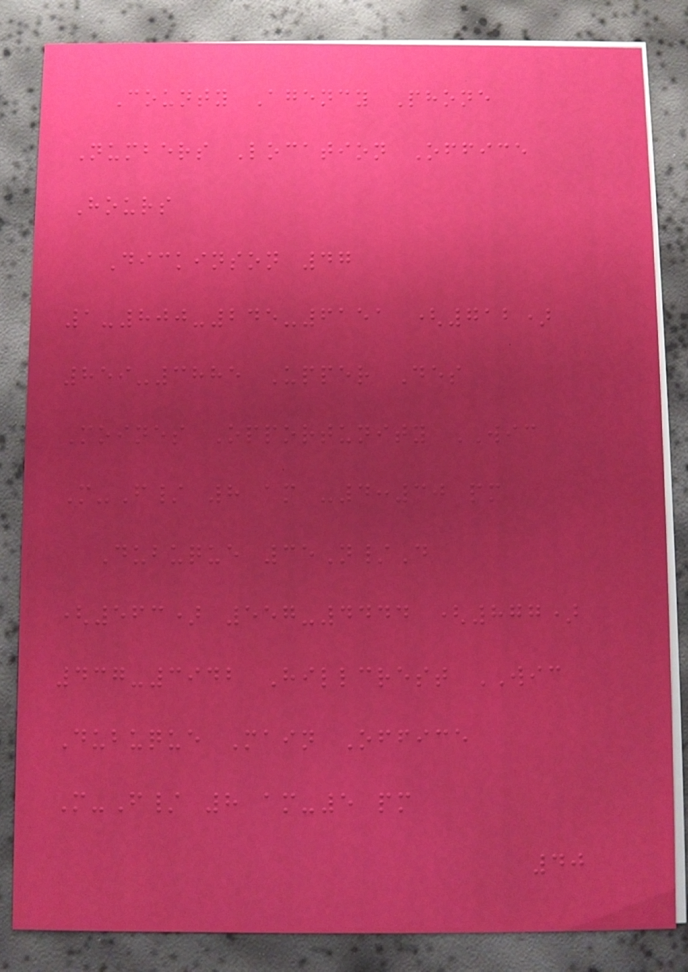County Agency Phone
Numbers Location Office
Hours
Dickinson 47
1-800-245-6151 (712)
859-3885 Upper Des
Moines Opportunity WIC
M-F/ 8 am -4:30 pm
Dubuque 35N/D
(563) 557-4444 (877)
437-3942 Hillcrest WIC
Dubuque Main Office
M-F/ 8 am-5 pm
40
